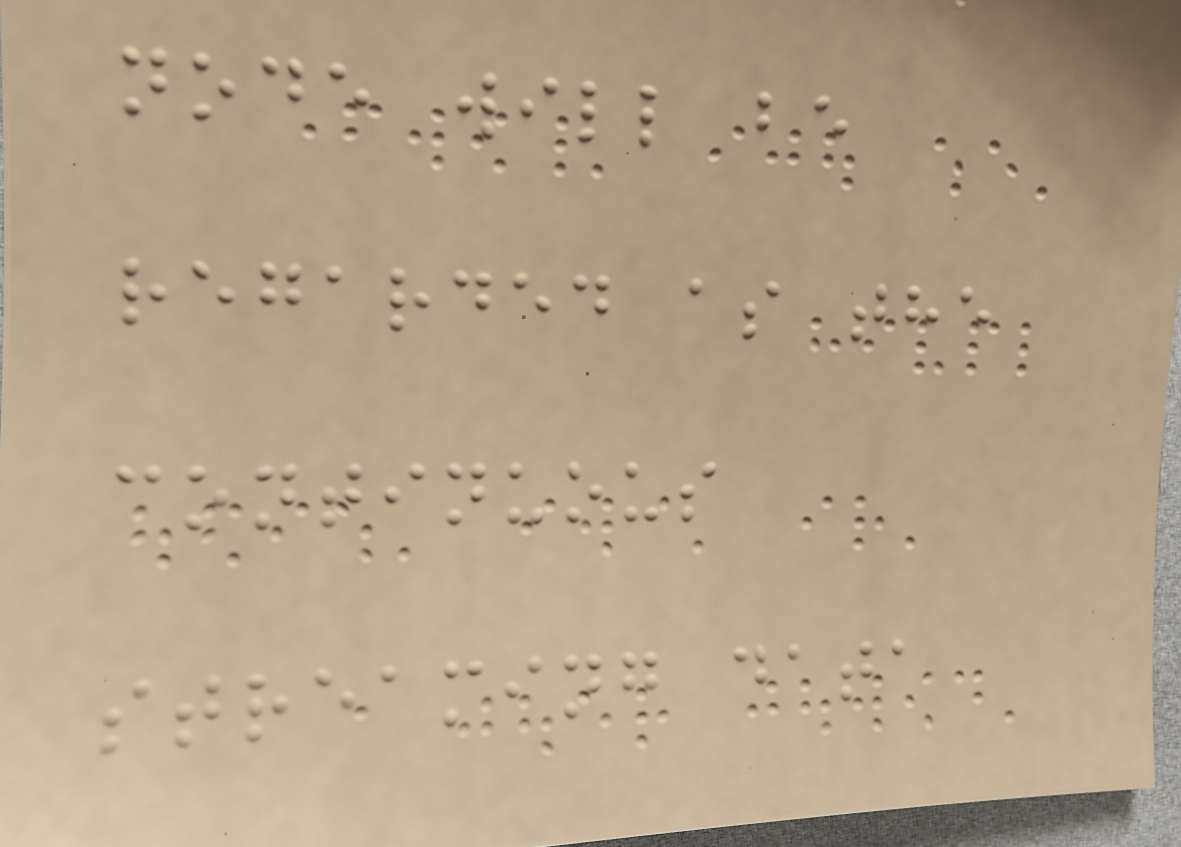node will be
regarded as the
continuous
streaming data
